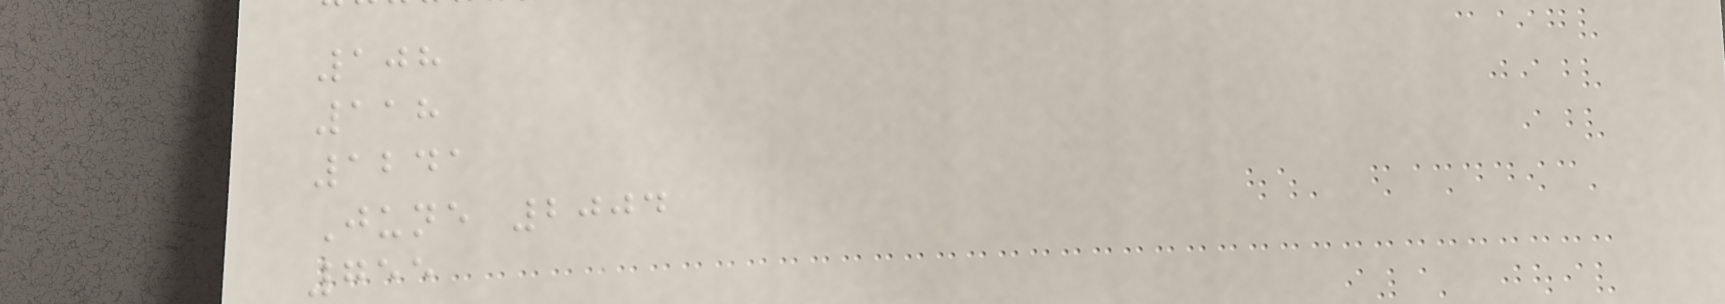108
118
1241
June 2004
755
